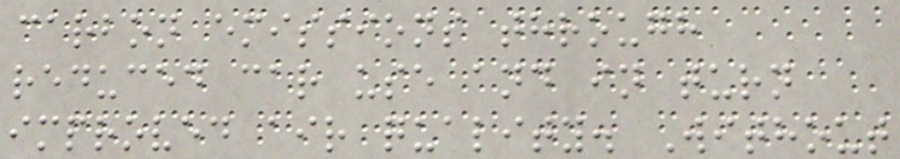carbon emissions through
reduced car use and in turn
improved air quality. Without
